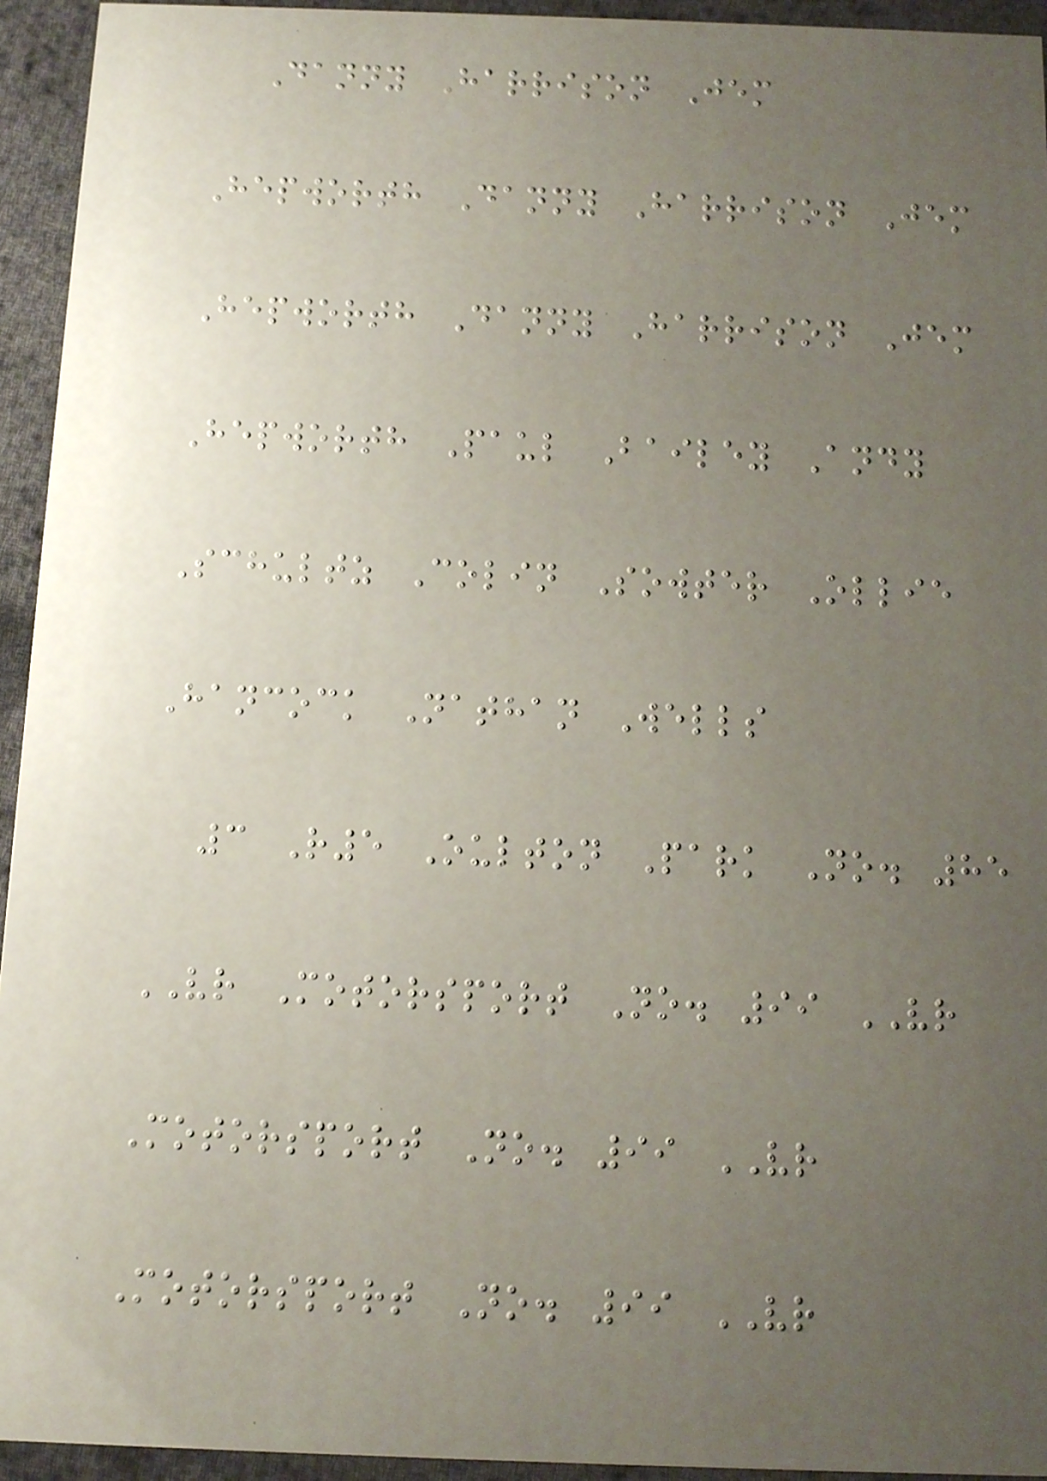Danny Harrison Jem
Hepworth Danny Harrison Jem
Hepworth Danny Harrison Jem
Hepworth Paul Bailey Andy
Schultz Colin Sowter Ollie
Hancock Nathan Wells
3 R5 Oulton Park No. 85
VR Motorsport No. 99 VR
Motorsport No. 99 VR
Motorsport No. 99 VR
